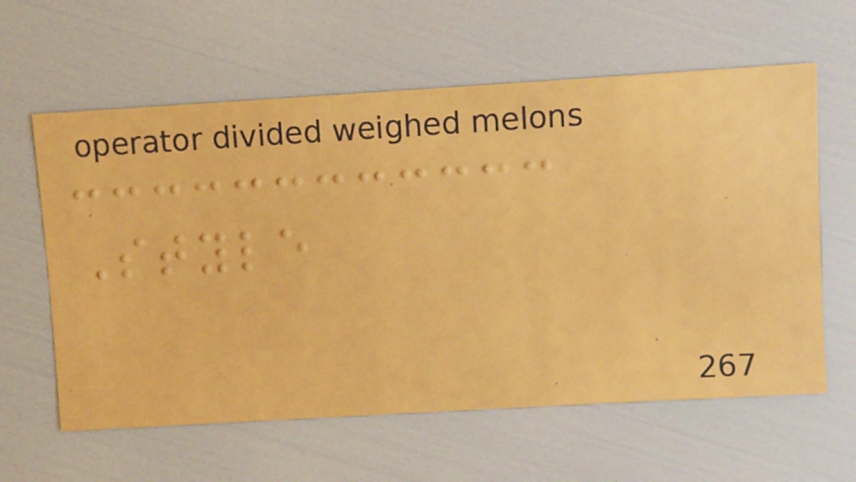Style
